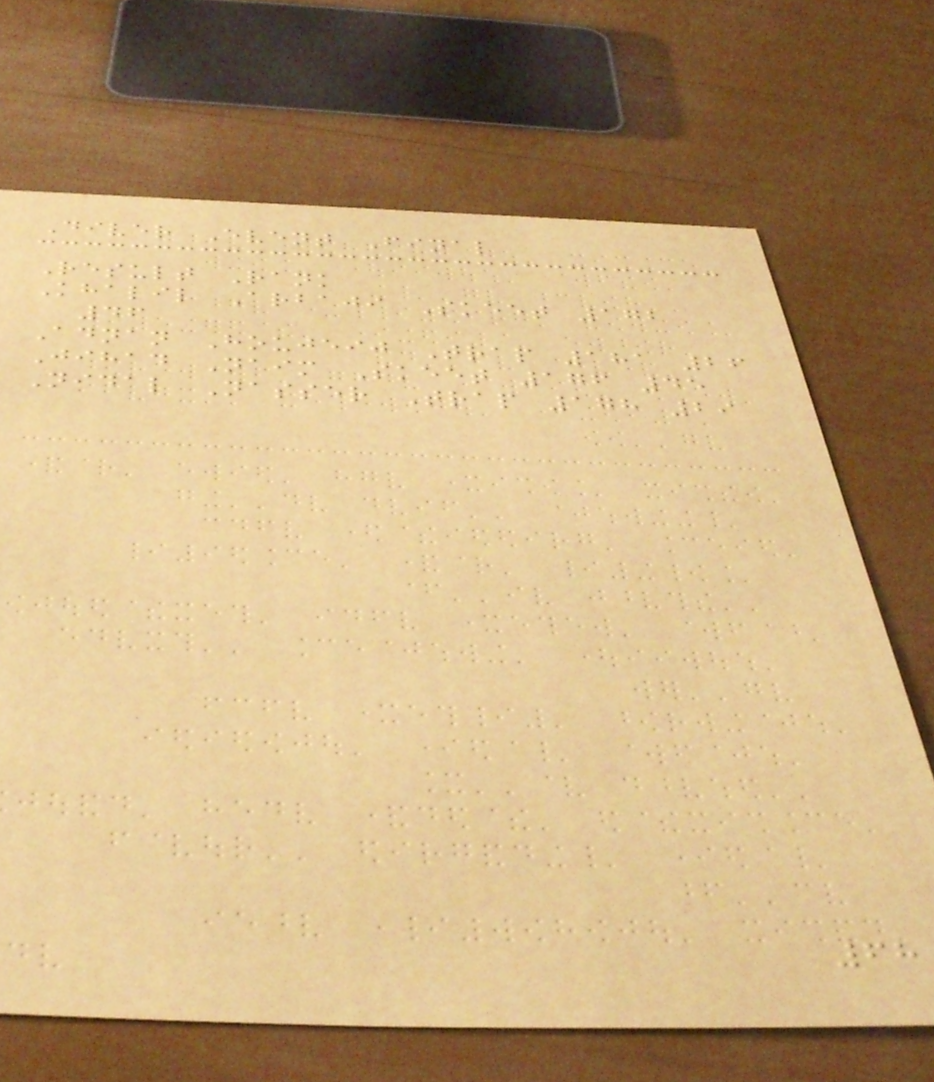Diver Event Final
Result Rank
Khalil Arbaji Skeet 172
46
Adnan Houjeij Trap 181 26
Jihad Naim Skeet 176 45
Nidal Nasser Trap 178 29
68
